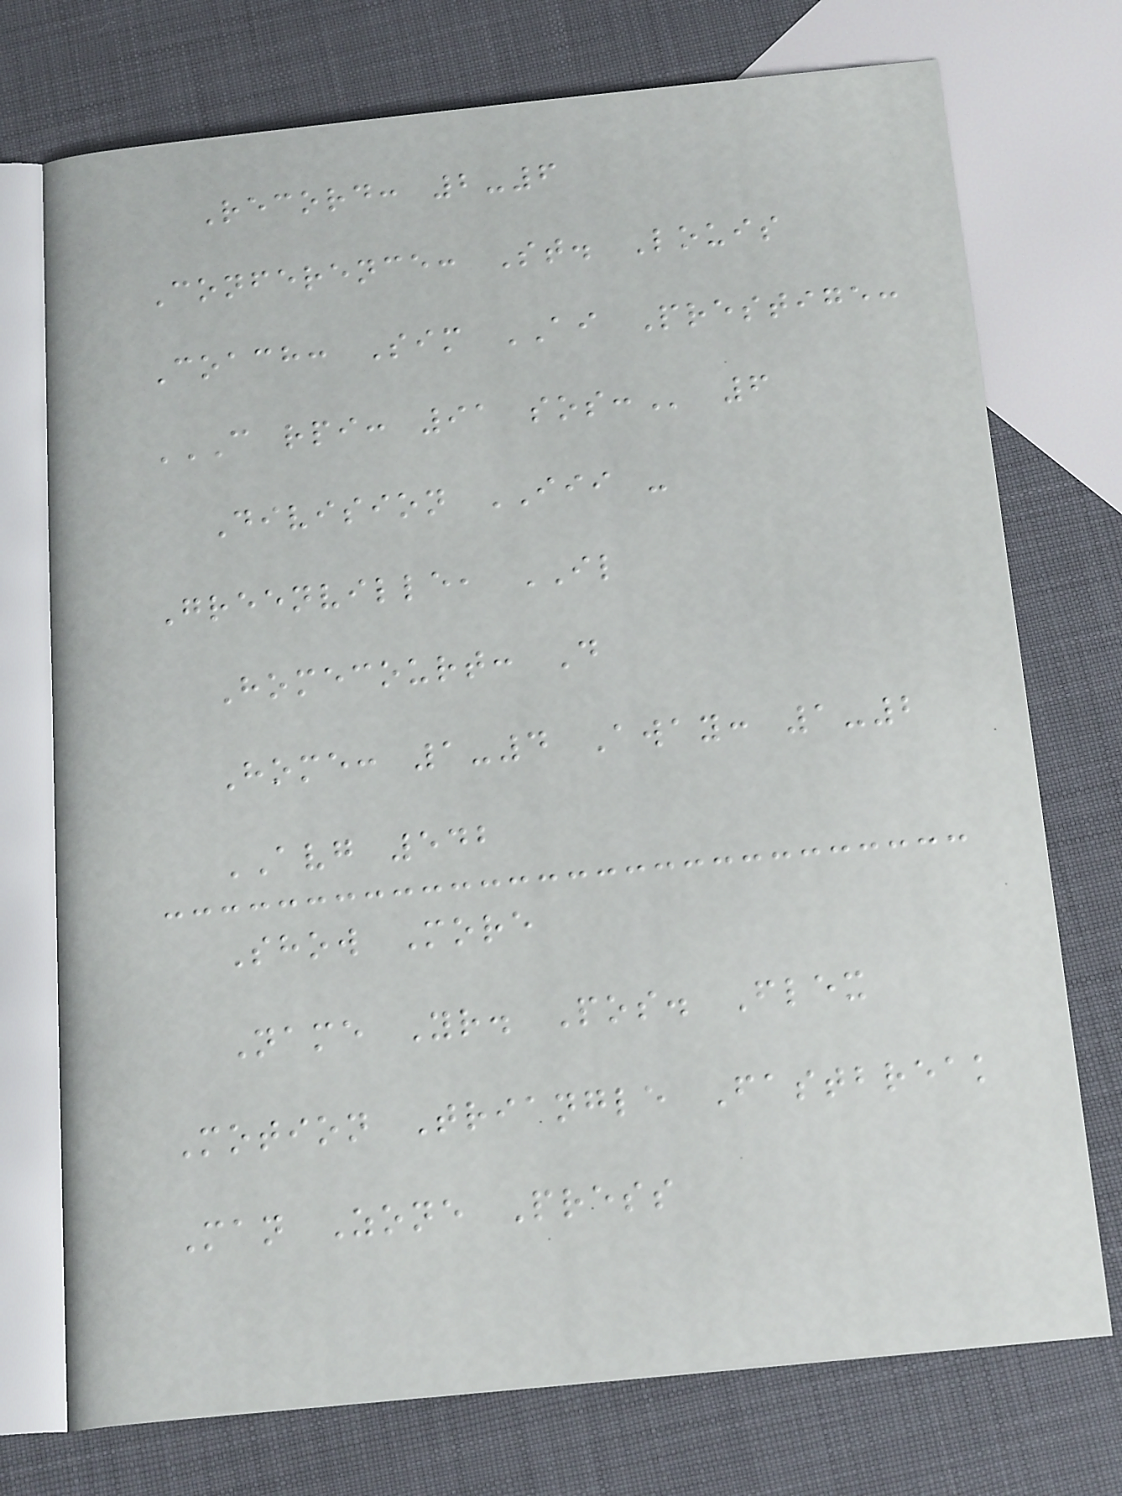Record: 2-6
Conference: St. Louis
Coach: Sim AI Prestige:
C RPI: 91 SOS: 6
Division III -
Greenville, IL
Homecourt: D
Home: 1-4 Away: 1-2
AVG 542
Show More
Name Yr. Pos. Flex
Motion Triangle Fastbreak
Man Zone Press
